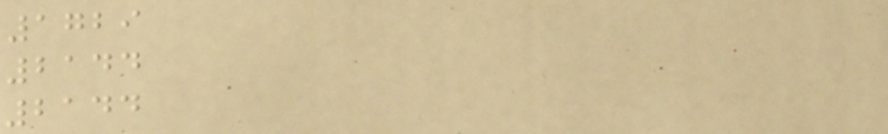1729
2144
2144
